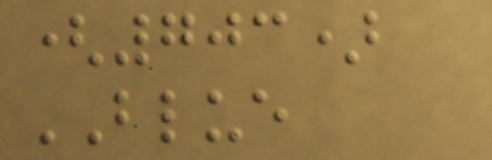(703)
BLUE
